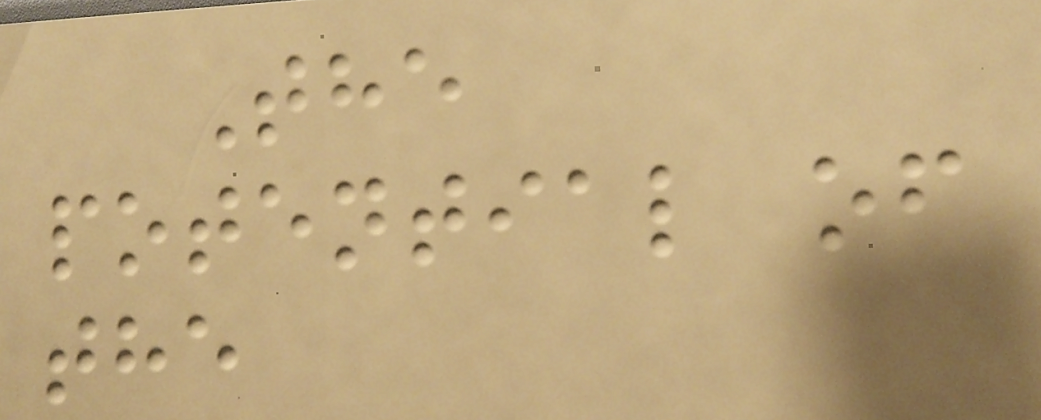The
potential of
the
